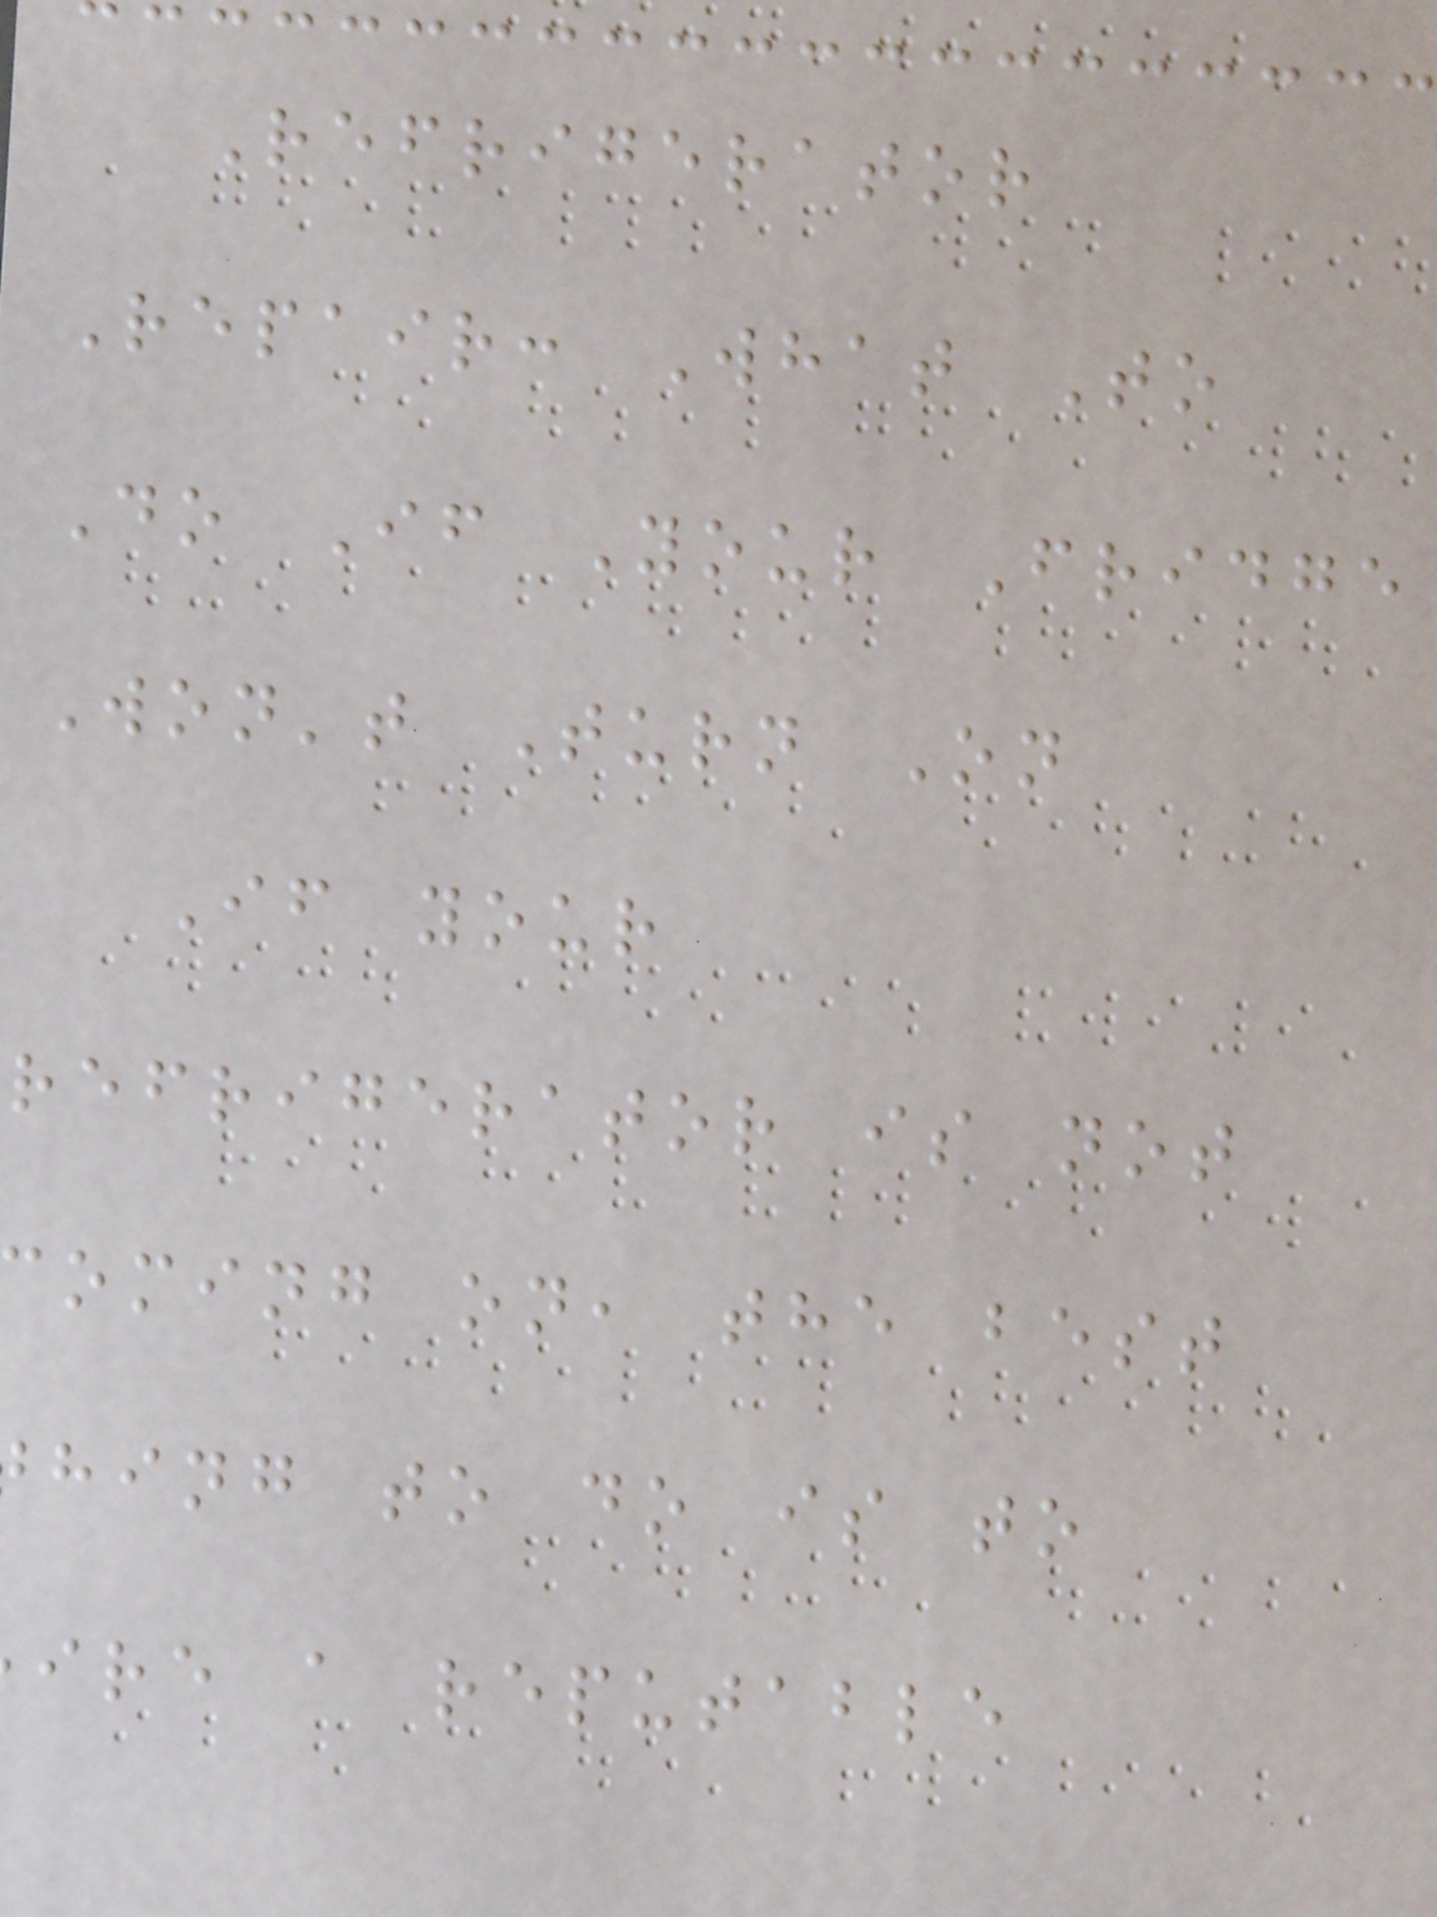Refrigerator
Repair: What To
Do If Your Fridge
Won't Turn On
If your
refrigerator is not
oming on, the best
hing to do is to
ire a reputable
